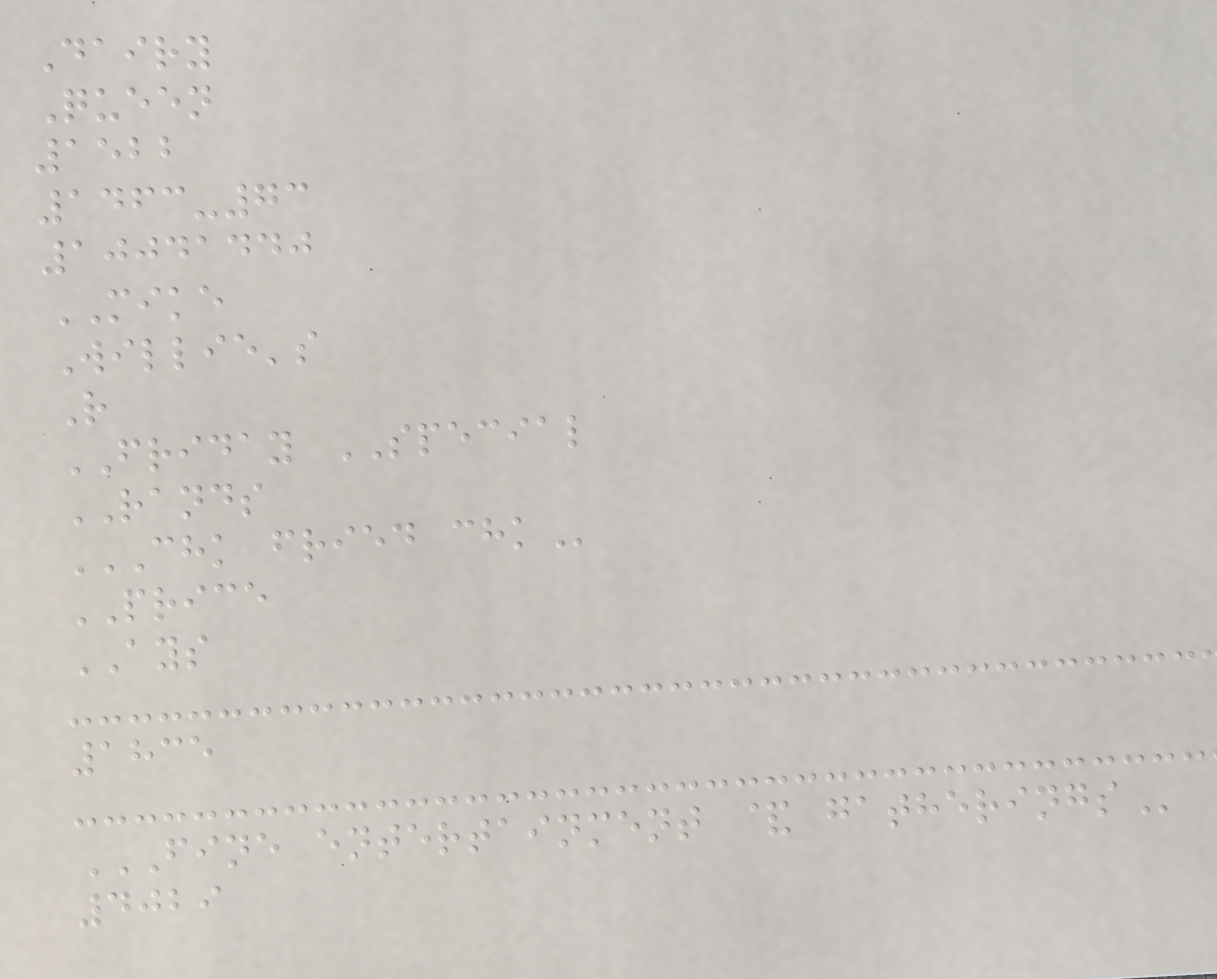Dairy
Queen
1522
1463-73
10041440
MIKE
Willie's
R
FRIDAY SPECIAL
RANDS
CHK FRIED CHK
PRICE
AYS
1835
FINE ENTERTAINMENT & GATHERINGS
4029
